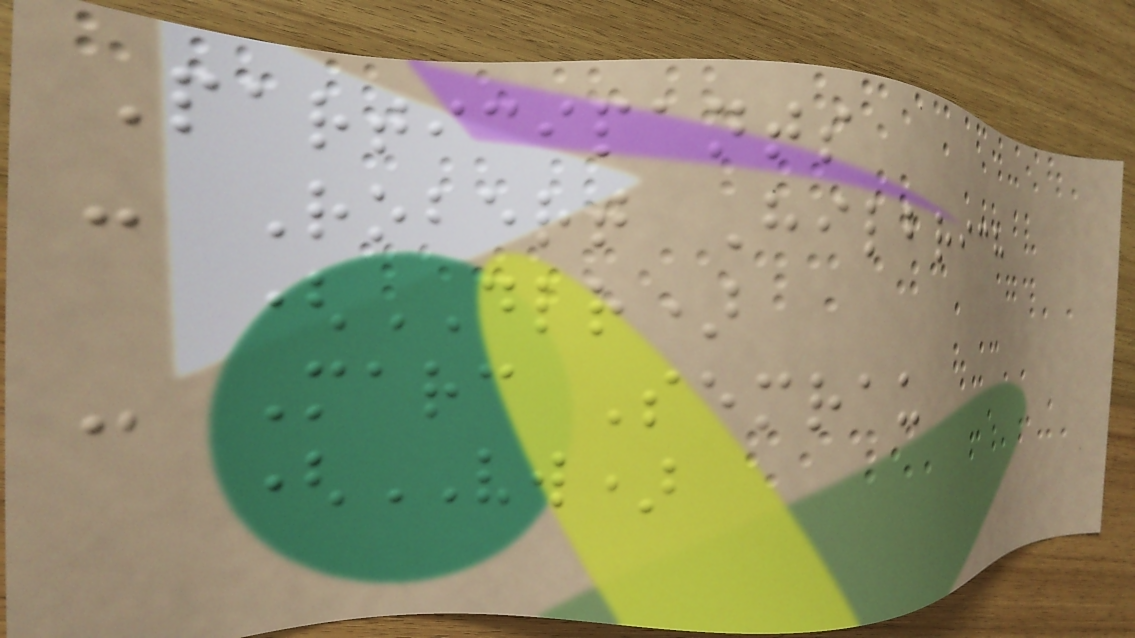Participants
- Robert Hilbrich
(DLR)
- Marc Semrau
(VW)
